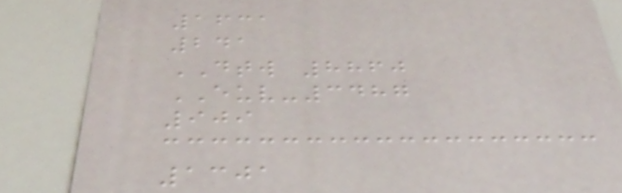1631
241
DTW 8860
EUV-3487
909
1301
